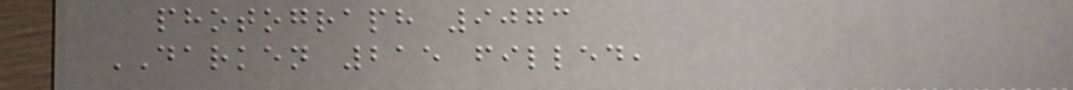photograph 9073
DARKEN 215 filled,
